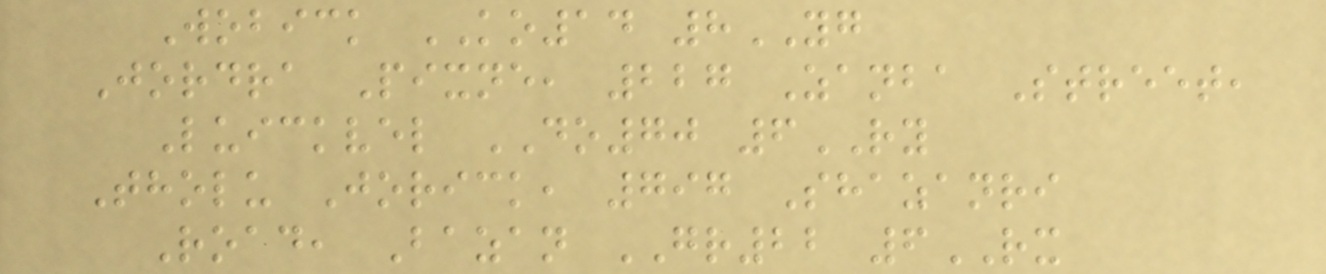Wobick KO14 8YG
Jordra Pixne, 227 Zanba Street,
Luickvel DO70 6RY
Tholu Jorick, 797 Shazanri
Road, Bazan GR22 6RX
